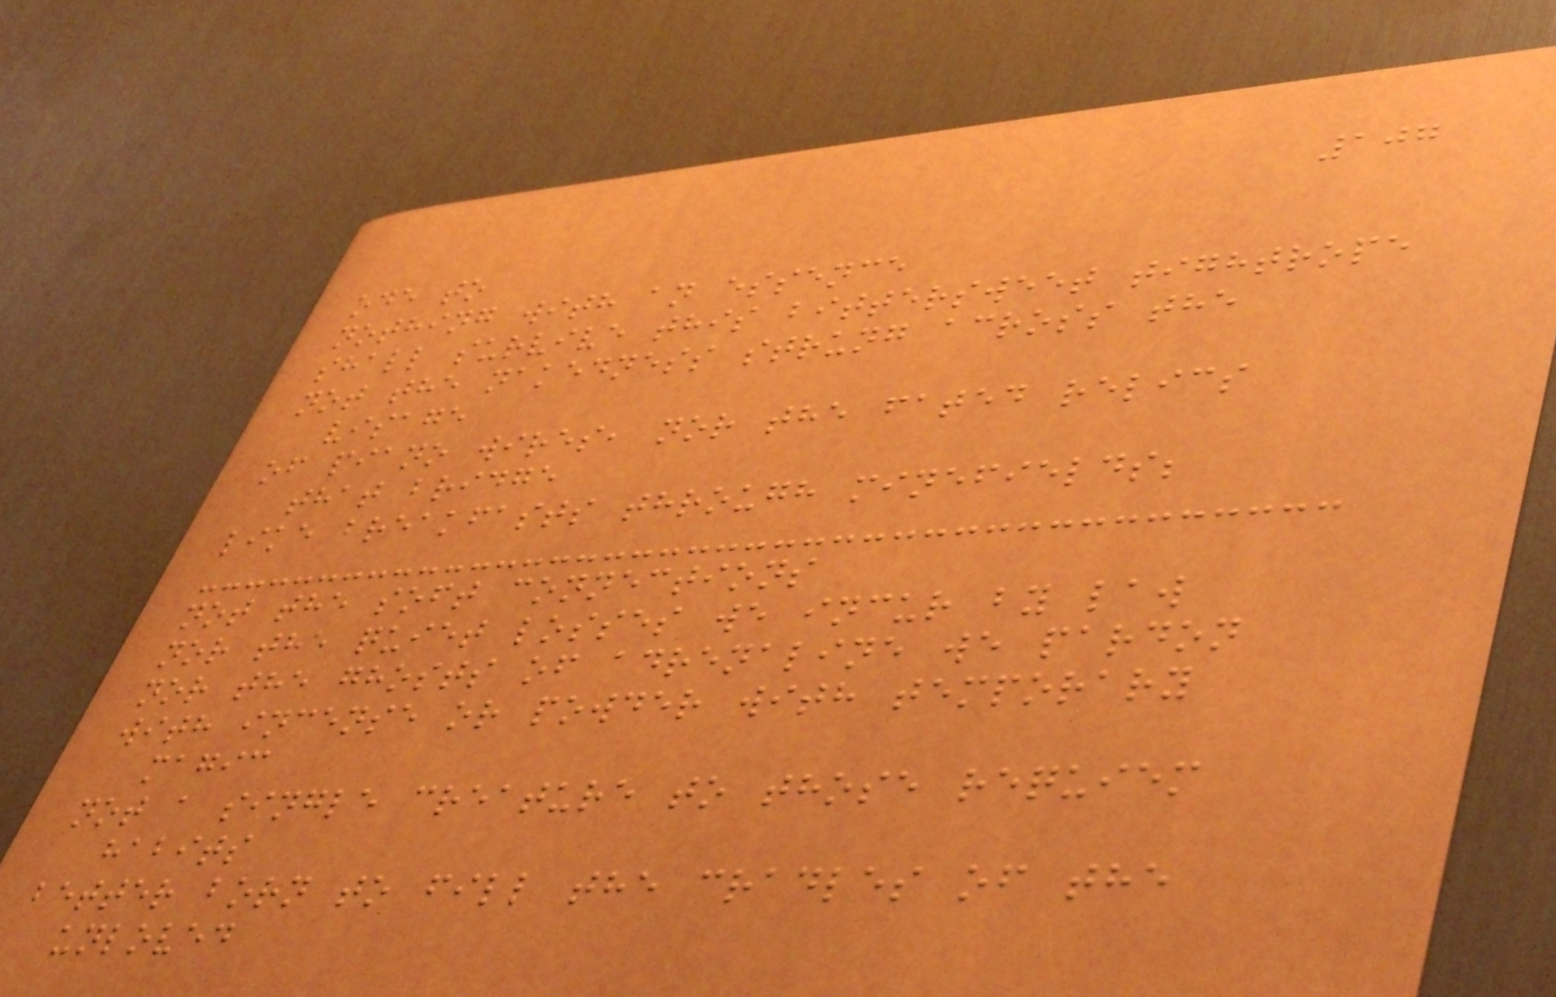107
ode to
nothing with an essence
shall survive this bittersweet tightrope
not the nakedness strung across the
visage
of piano wires, nor the fated relics
that bridge
like breakfasts through minefields;
not the soft connections
nor the quiet losses we incur by law
nor the ghosts of adrenaline we pardon
with incense or powder with temporary
magic
not a single creature to those requiem
habits
better born to fill the cradles of the
unloved
